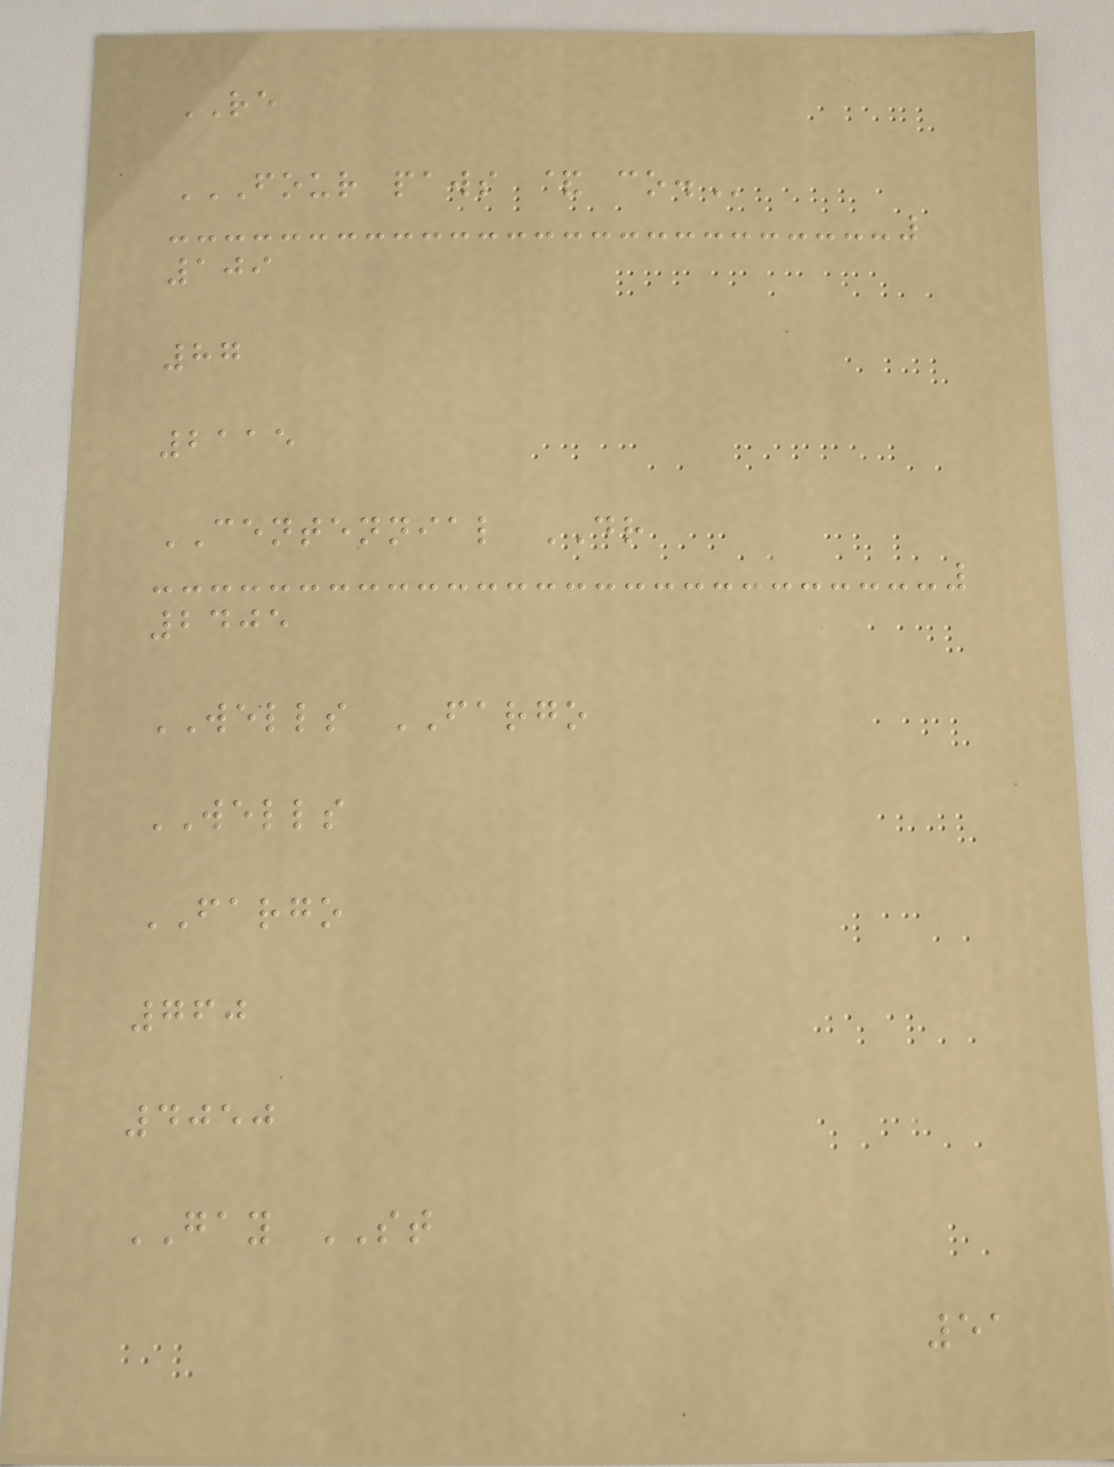RE
FOUR PAWS & CO.
109
87
2115
CENTENNIAL DR
2405
WELLS FARGO
WELLS
FARGO
760
4050
GAY ST
51
